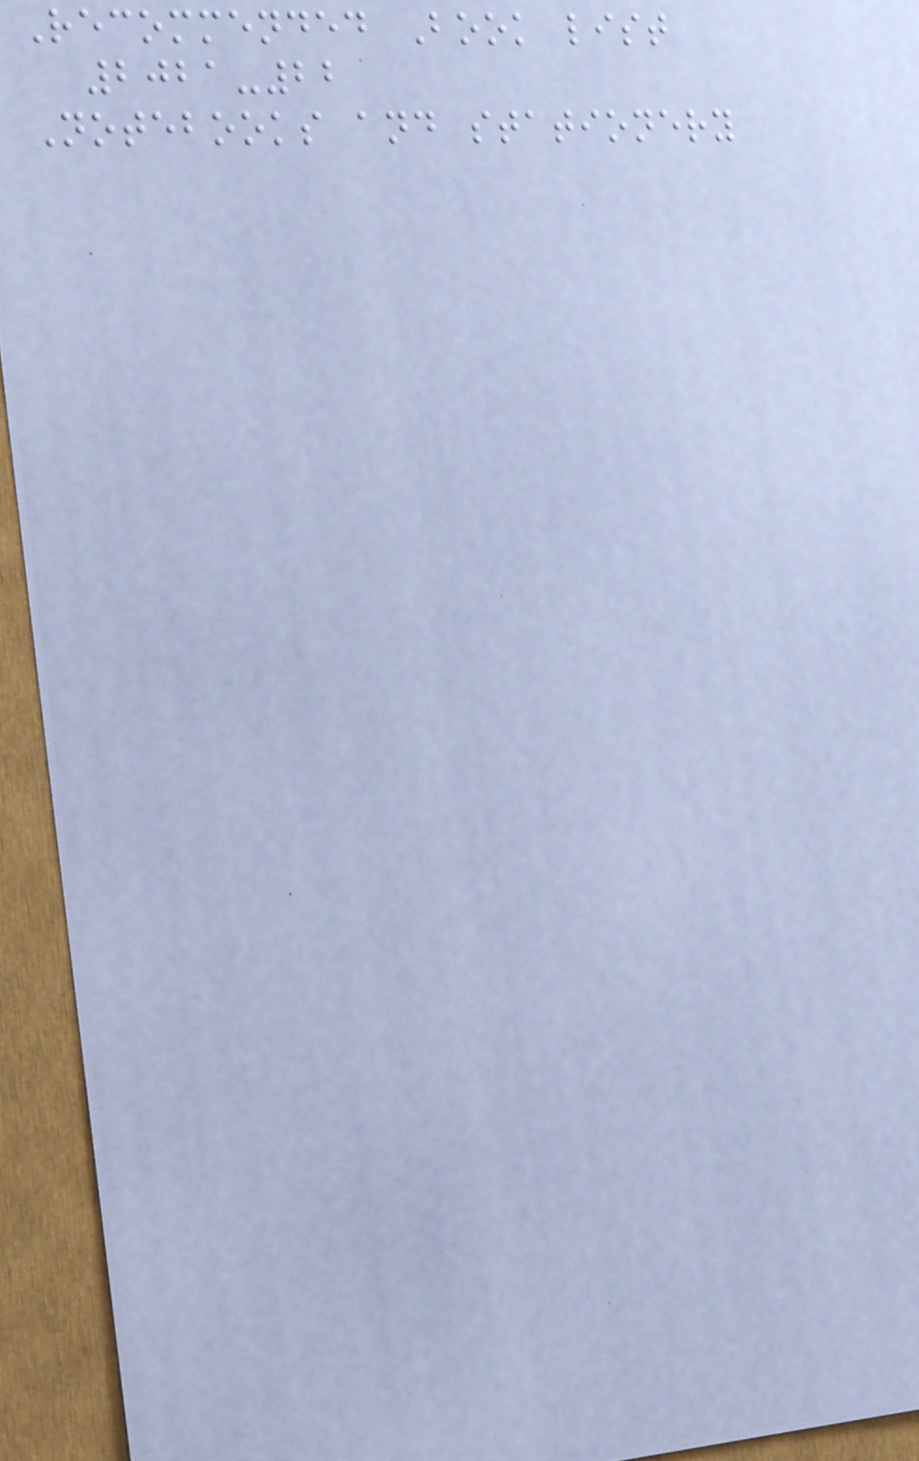Recommended Book list
2021-22
Notebooks and stationery
